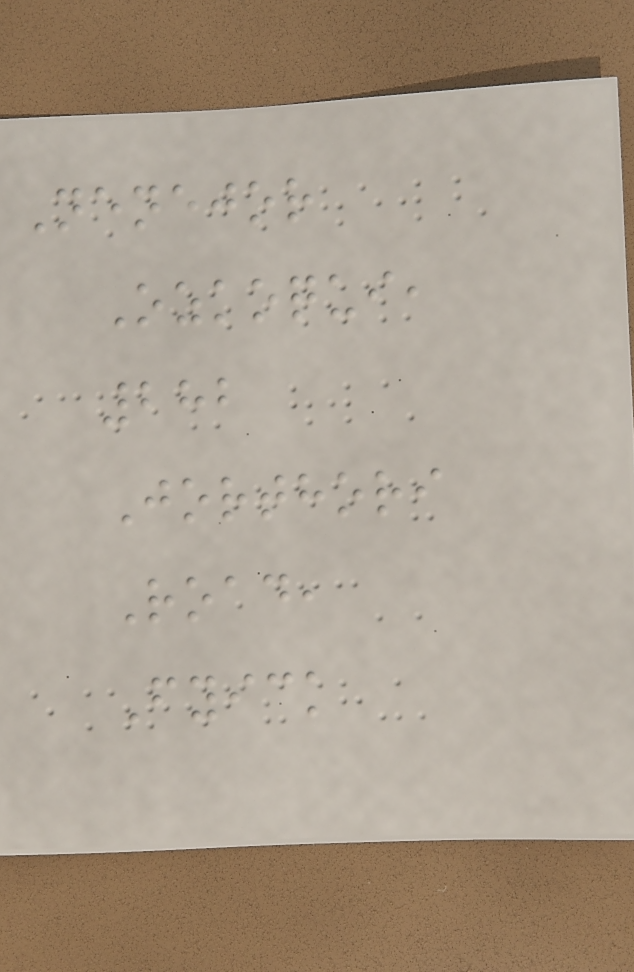Nenejor
Ozkoqui,
282
Jorthori
Road,
Fyick
